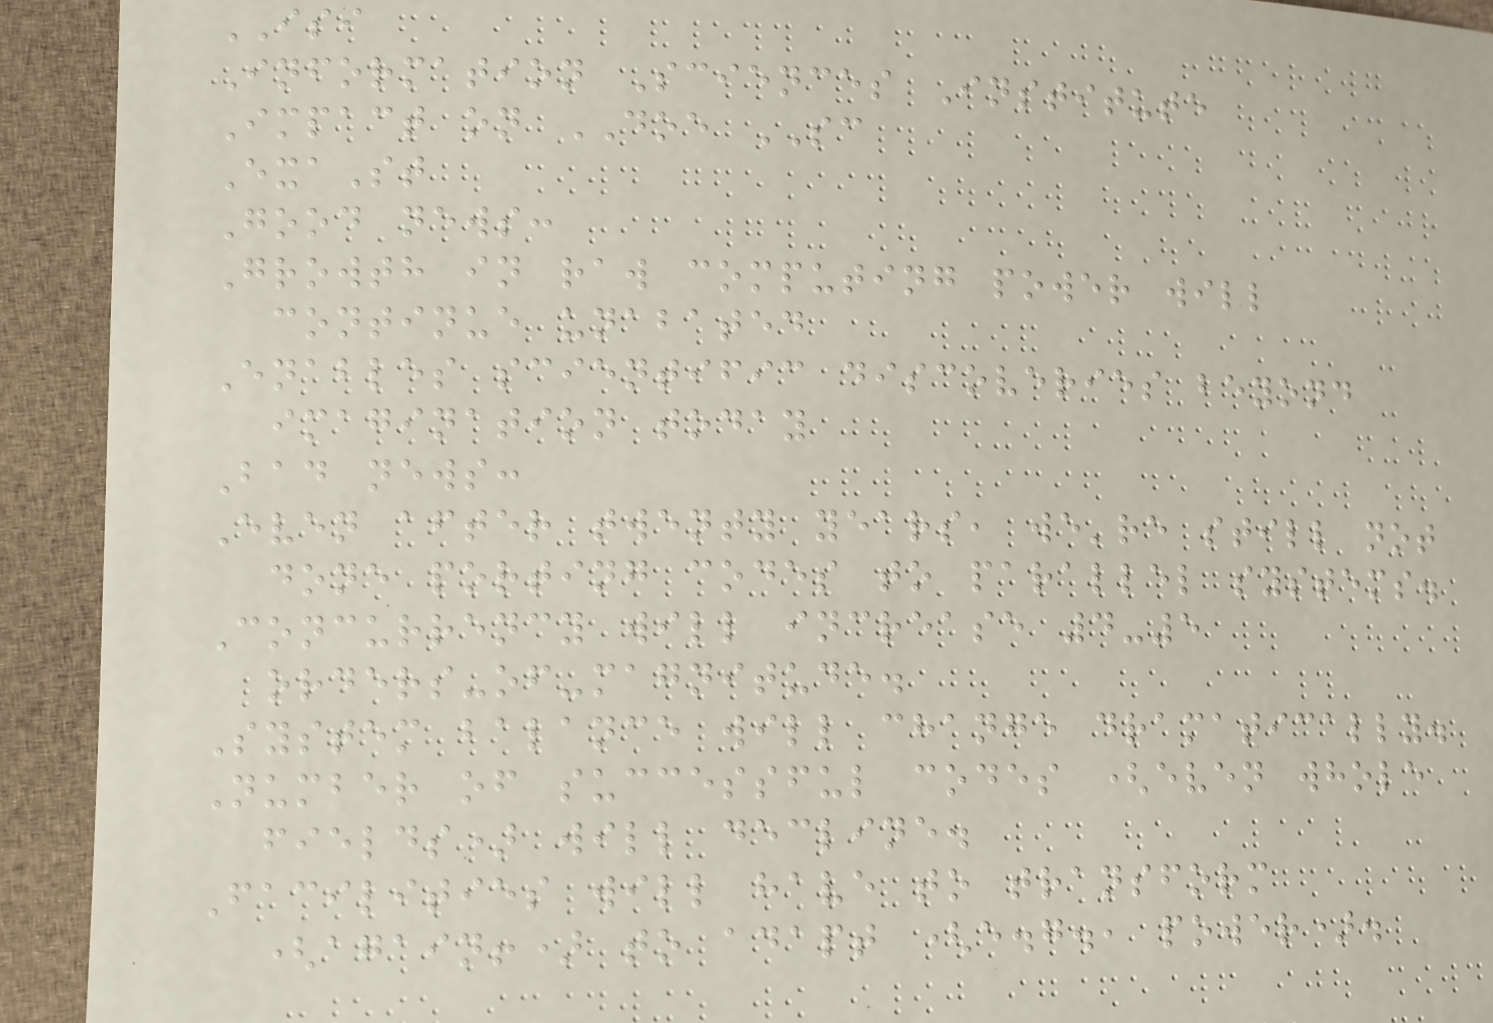ISI
Information Sciences Institute
Impact on DOE SC
ExaSt
Good news:
Growth in raw computing power will
continue unabated
Enables scientific discoveries beyond
imagination today
Bad news:
Even after twenty years, we're still not
done porting codes to parallel systems.
Concurrency will increase 4-5
orders-of-magnitude.
System balance will change dramatically.
Number of successful codes (even whole
fields) will decline.
Facilities will have to transform
(again!) to adapt (e.g., power).
